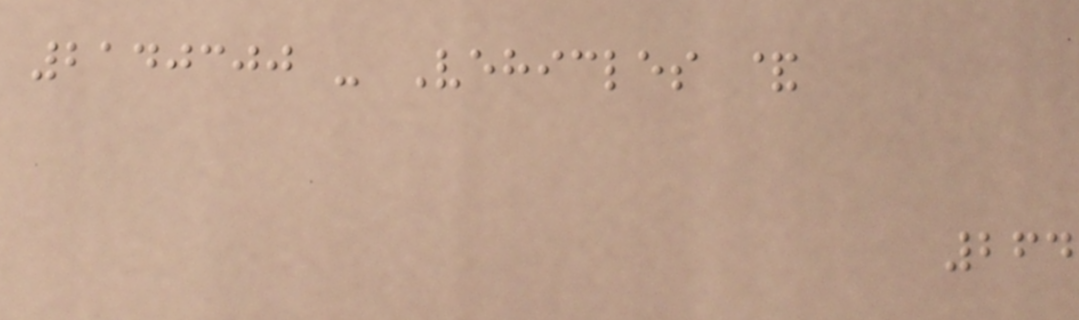2140300 - Vehicles &
264
